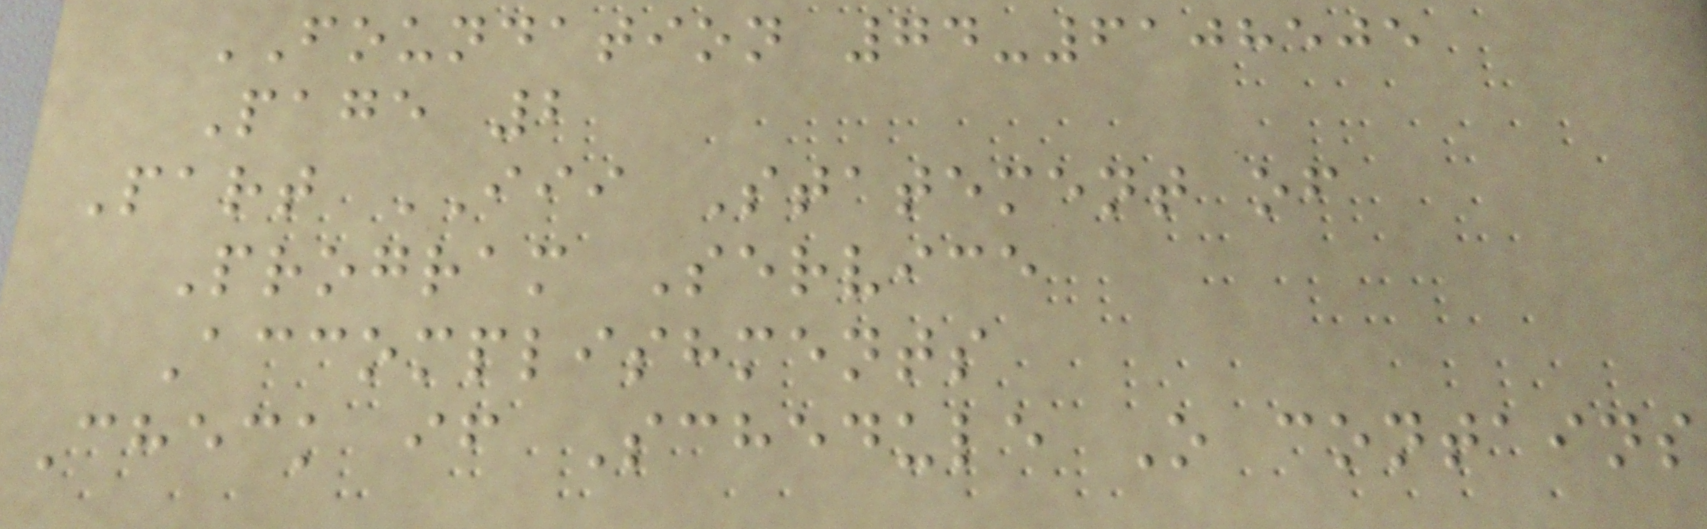FOUNDATION 74-6108505
Page 2
Part III Statement of
Program Service
Accomplishments
Check if Schedule O contains
